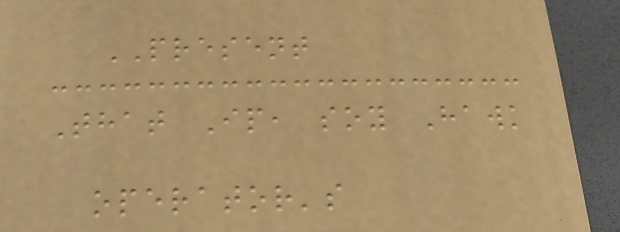PRESENT
That Ip, soy Hawk
operator's
